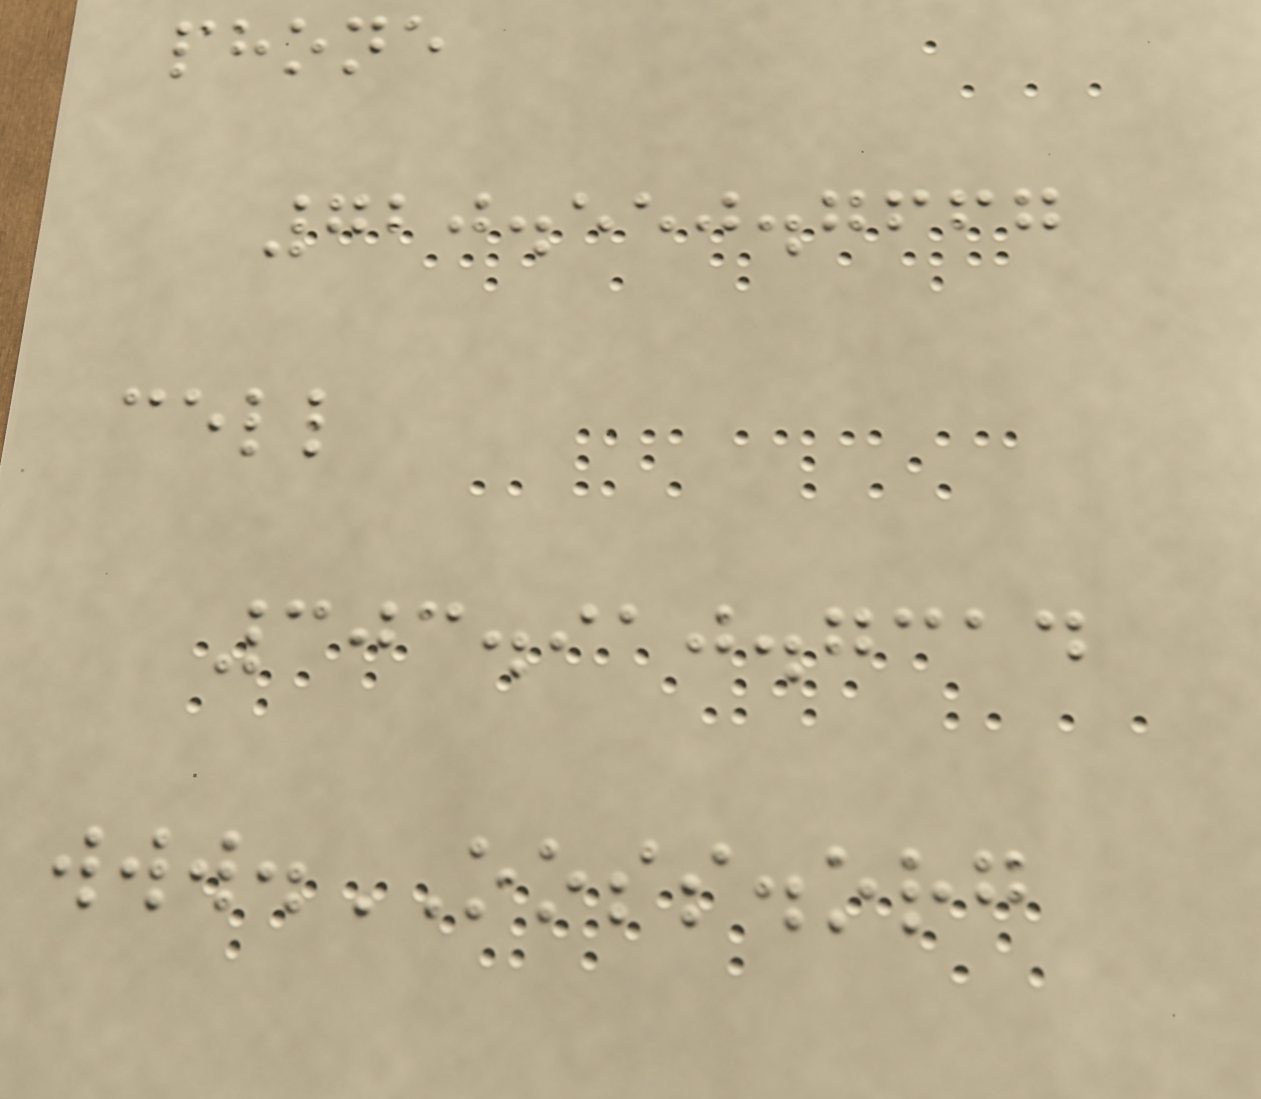phone
720.550.7667
cell
303.910.7314
www.OOSS.org
